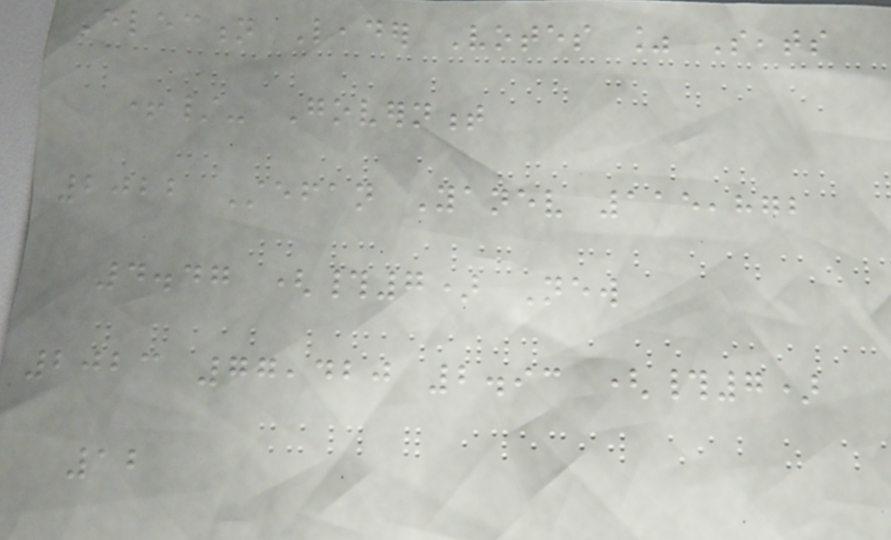Election Leader Votes % Seats
+/- Government
2022 Stefan Yanev 115,872
4.47 (#7) New
2023 77,420 2.93 (#7)
12
